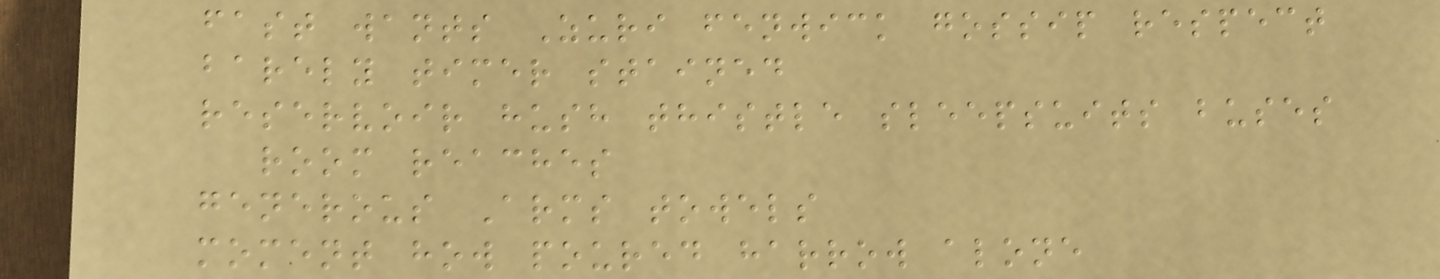fast wants Zuri fenwick gossip respect
barely timer stained
reservoir hush thistle sleepsuits buses
room reaches
generous Arms towels
moment how poured harrow alone
